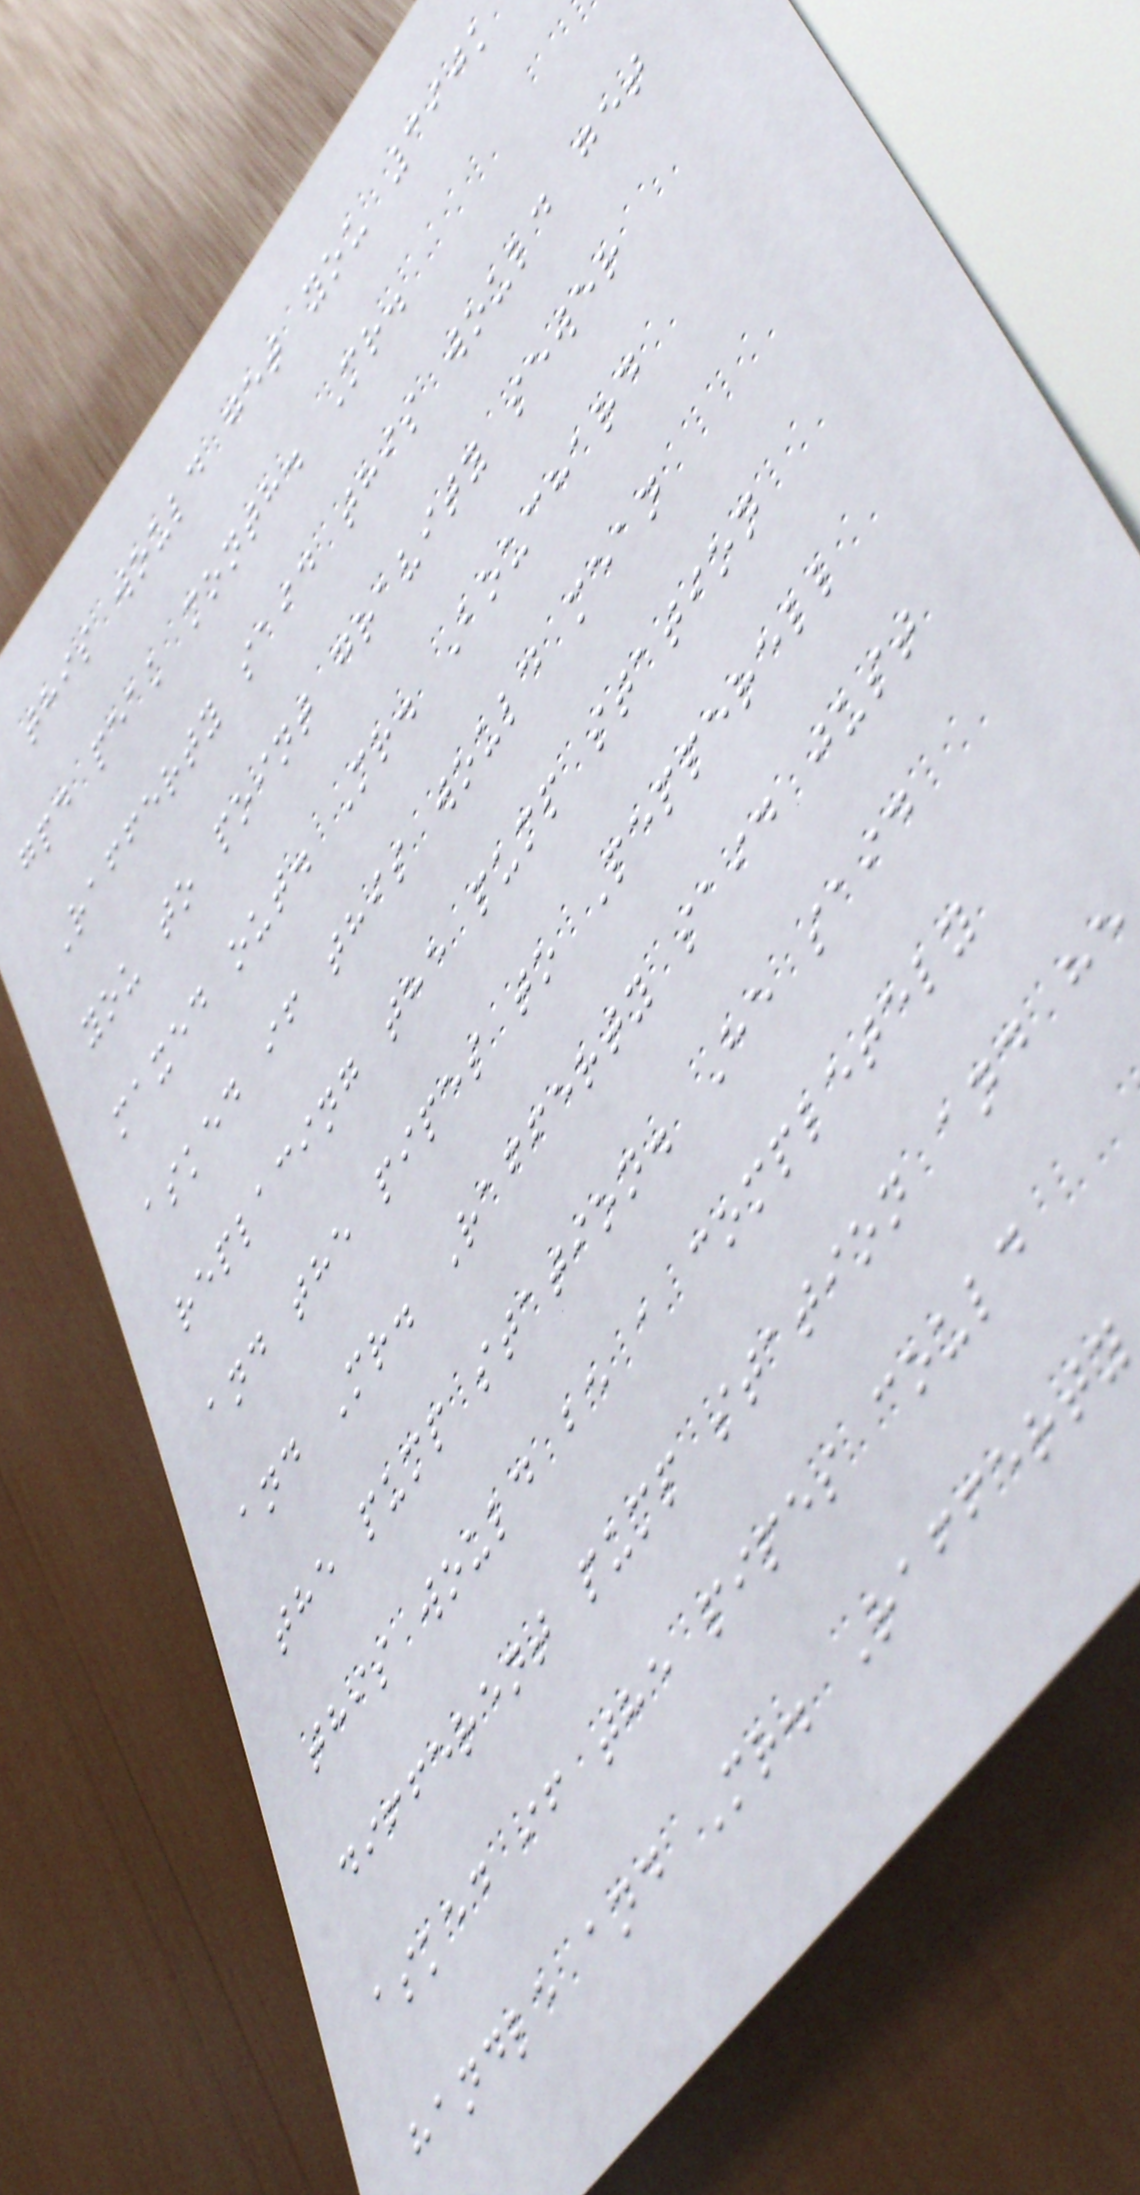this would get you 390k
gpd peak month. Mr.
Rafferty said this would get
you to point gravity sewer
maxed out. Mr. Bouchard
asked if this would mean
replacing the pump station
and the pipes to Pepperell
and Mr. Rafferty said just
the pump station. He said
this would be a completely
different pump station and he
asked if the pipes could
handle and Mr. Rafferty
